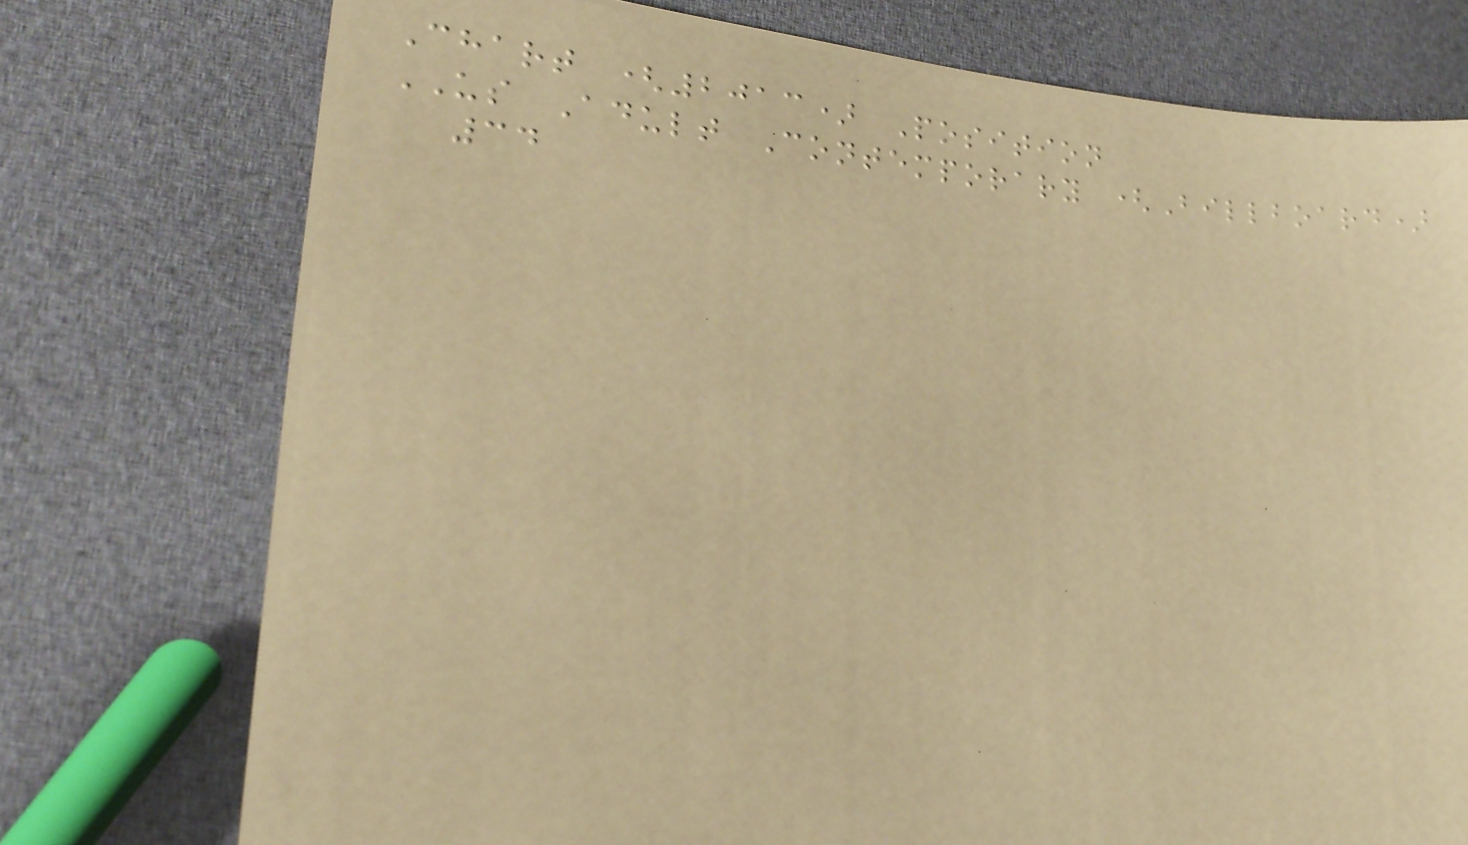Chart (2013) Position
US Adult Contemporary (Billboard)
34
